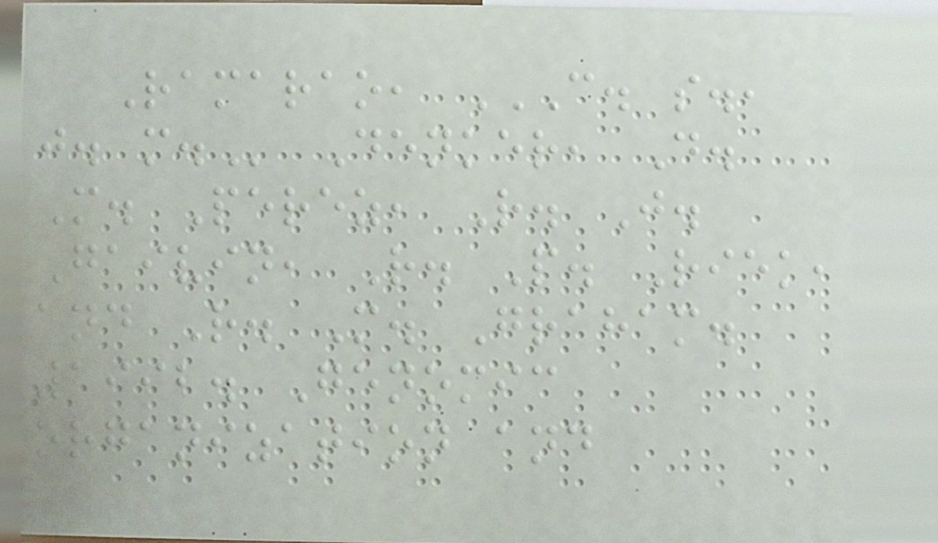Ramarao, C. S.,
J. M. Denker, D.
M. Perez, R. J.
Gaivin, R. P. Riek,
and R. M. Graham.
1992. Genomic
organization and
